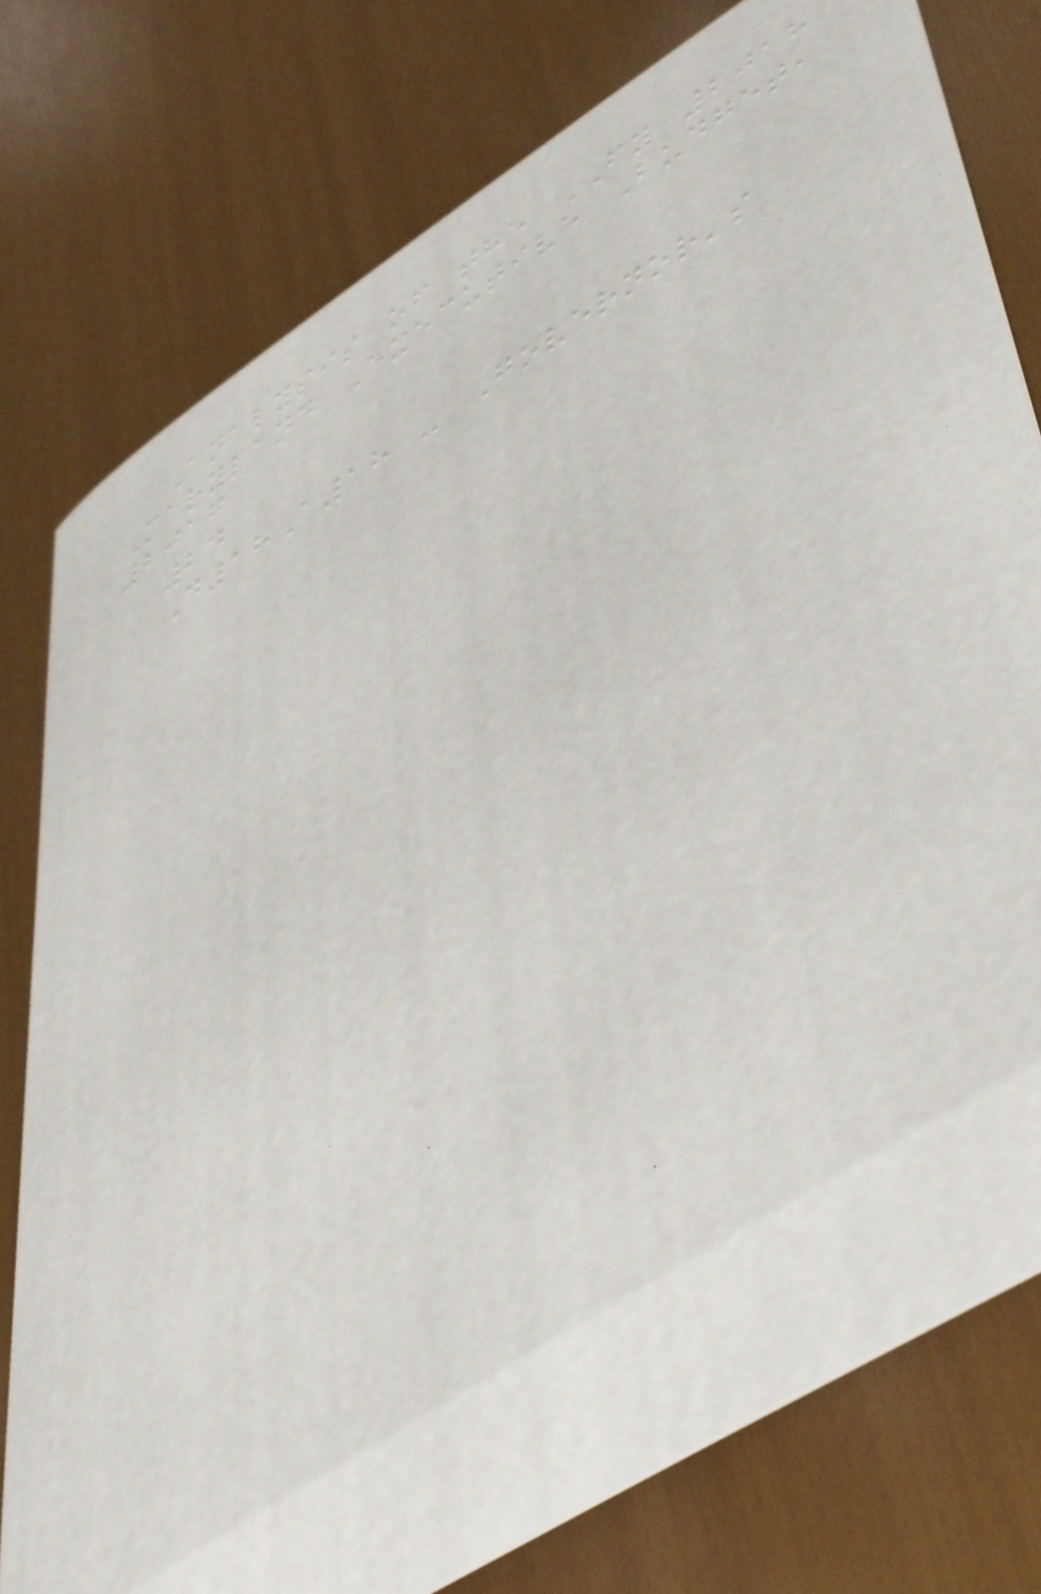Analysis of the FY 2018
Maryland Executive Budget,
2017
24
D18A18 - Governor's
